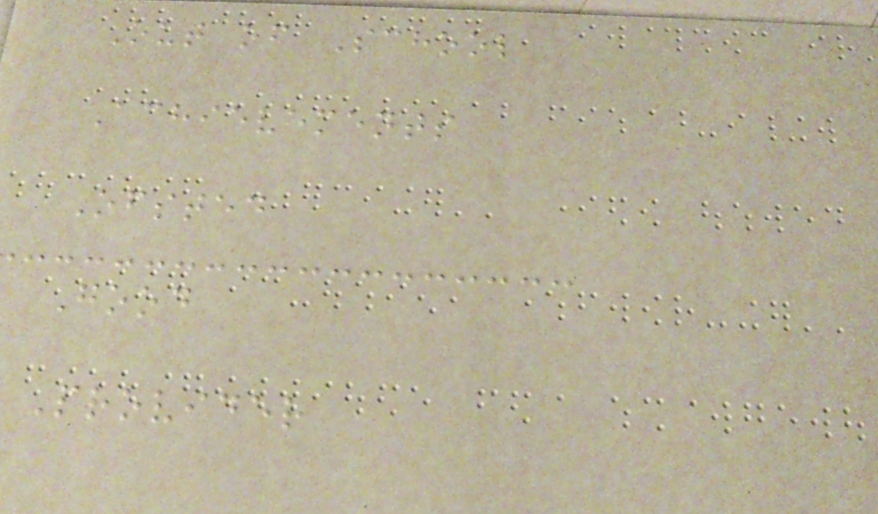Out of School
Achievements
Ofsted
Good
Provider
